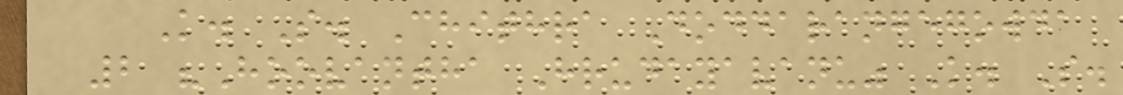K. S. Chithra Doddarangegowda
2 "Hoovantha Hrudayavanu" K. S.
